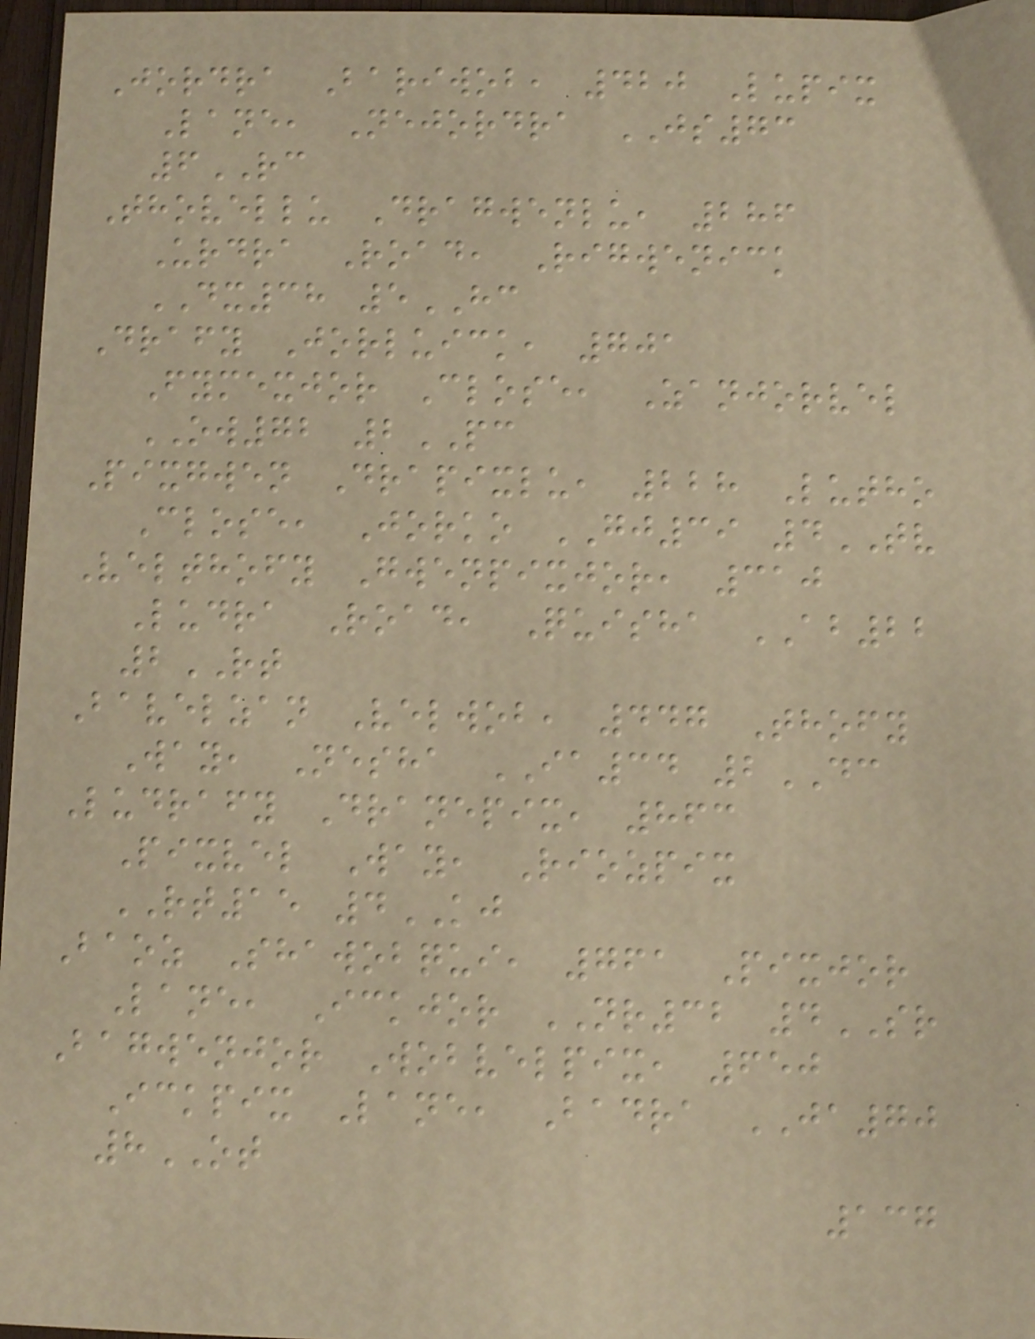Jordra Bariwob, 420 Lupix
Lane, Nejordra JS73
6RC
Thovellu Dragwenlu, 286
Urdra Road, Rigwenick
DX38 5HC
Drafy Jorluick, 701
Fymexjor Close, Zanjorvel
OW72 2PC
Pixgwen Drapixlu, 228 Lutho
Close, Jorko GJ39 4TV
Velthofy Gwenpixjor, 310
Ludra Road, Quisha AB22
2RT
Bavelzan Velwob, 447 Thofy
Way, Nesha IA34 2DC
Ludrafy Dranepix, 863
Pixvel Way, Riozpix
RT15 4KJ
Baoz Shawobqui, 761 Pixjor
Lane, Ickjor NR32 4SR
Bagwenjor Wobvelpix, 650
Ickpix Lane, Badra JA70
8OT
137
